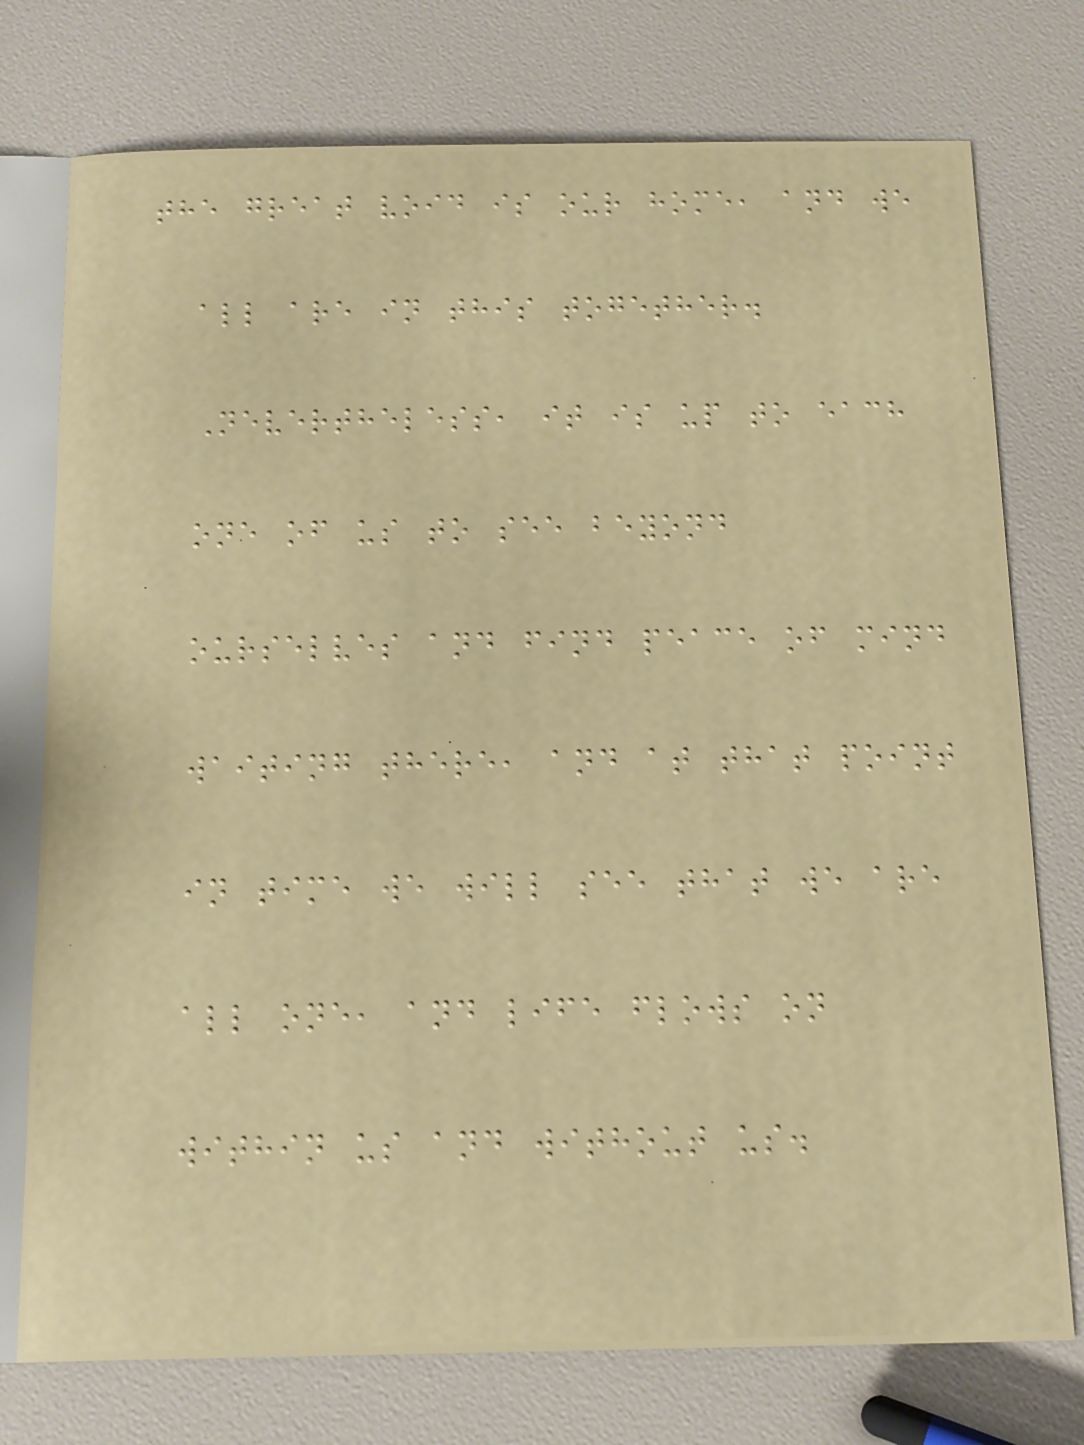the great void is our home, and we
all are in this together.
Nevertheless, it is up to each
one of us to see beyond
ourselves and find peace of mind
waiting there, and at that point
in time we will see that we are
all one, and life flows on
within us and without us.
